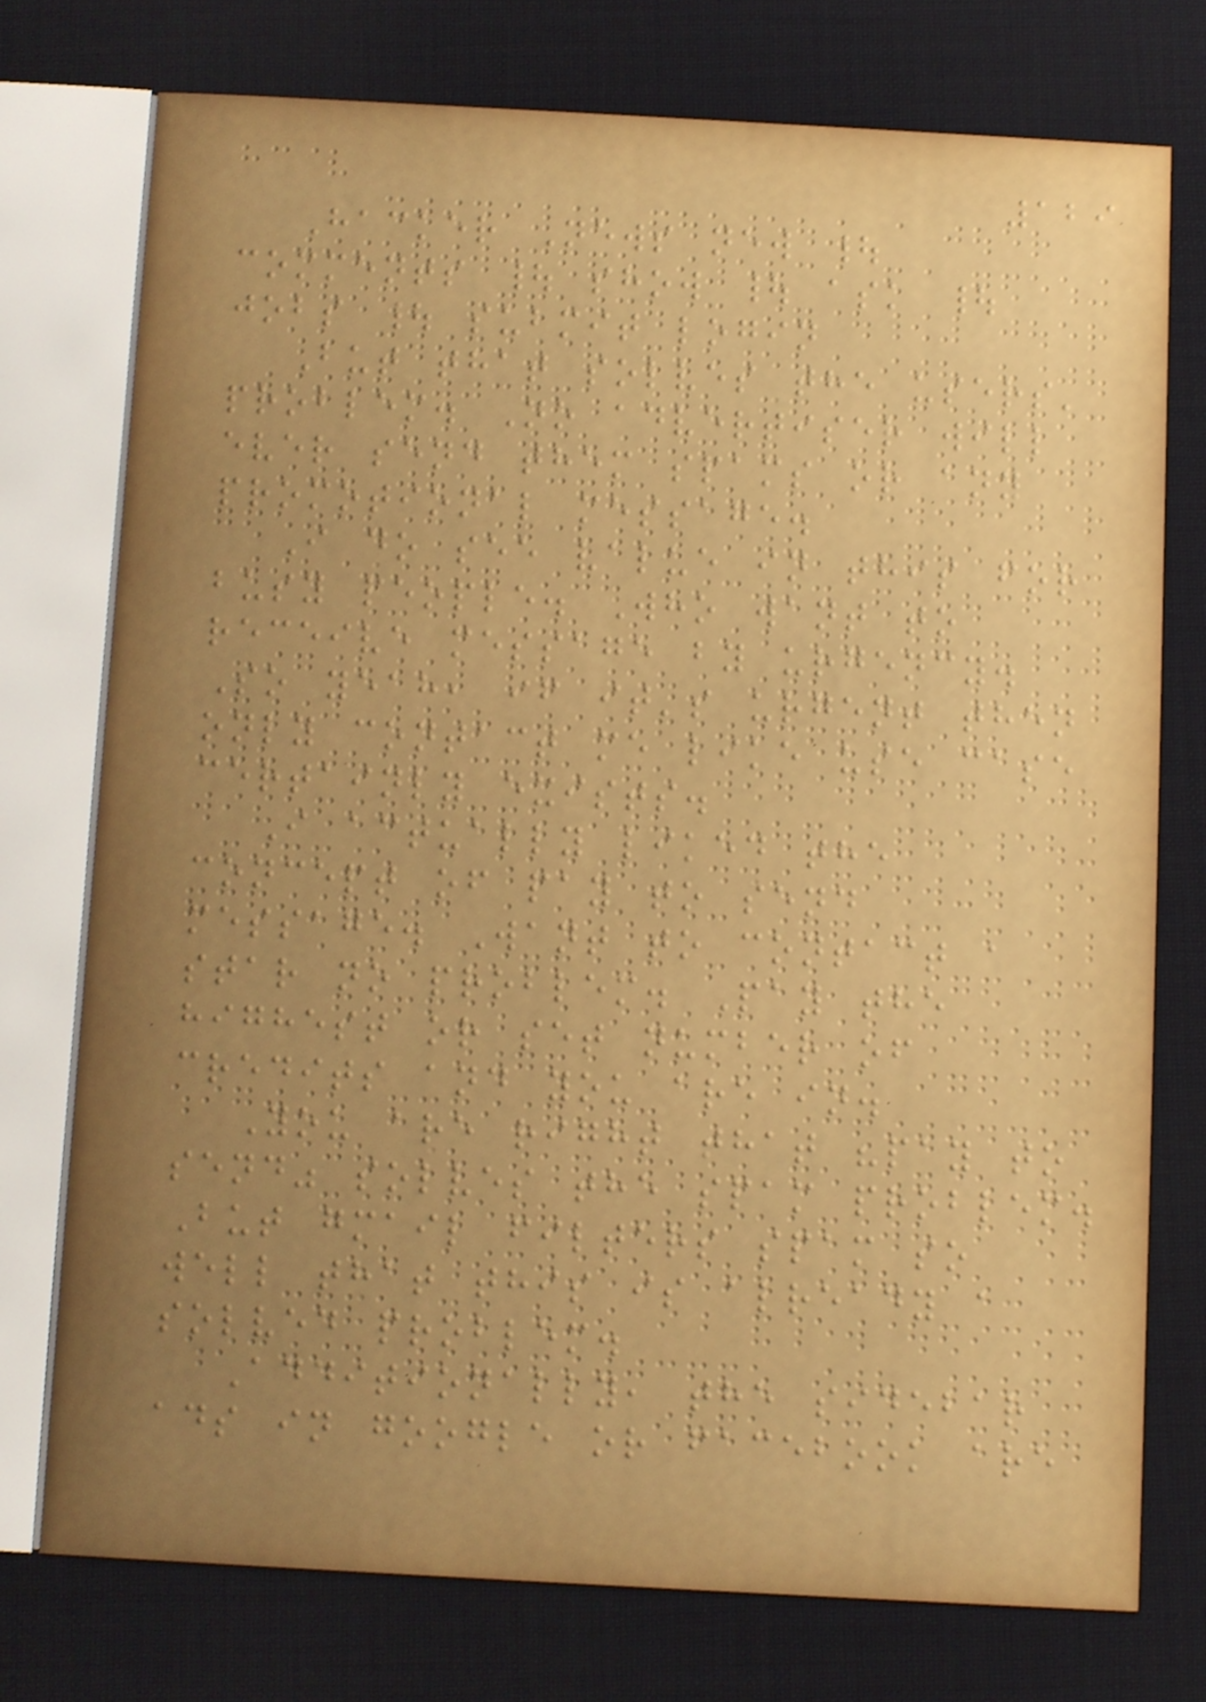129
Hacker News new |
comments | show | ask |
jobs | submit login
But that solves the users'
problem. No advertiser will
ever send them spams or any
promotional message.
I do see value in this for
busy people. Who want to
receive message by urgency.
So yeah, if it's urgent then
only contact me like use case
certainly exists.
I actually liked the
concept of pay to send
message. Want to contact a
star no problem. Pay the
highest or set number of
credits and you are in.
You are right that "pay to
send" solves the spam problem.
But gmail filters spam so
well that this is already a
solved problem.
Additionally, the sidebar
ads in google or facebook are
